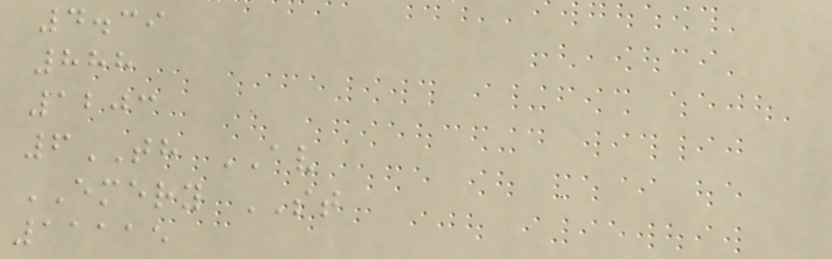4.39
888
1203
6TH AV
EMERY ST
11115
